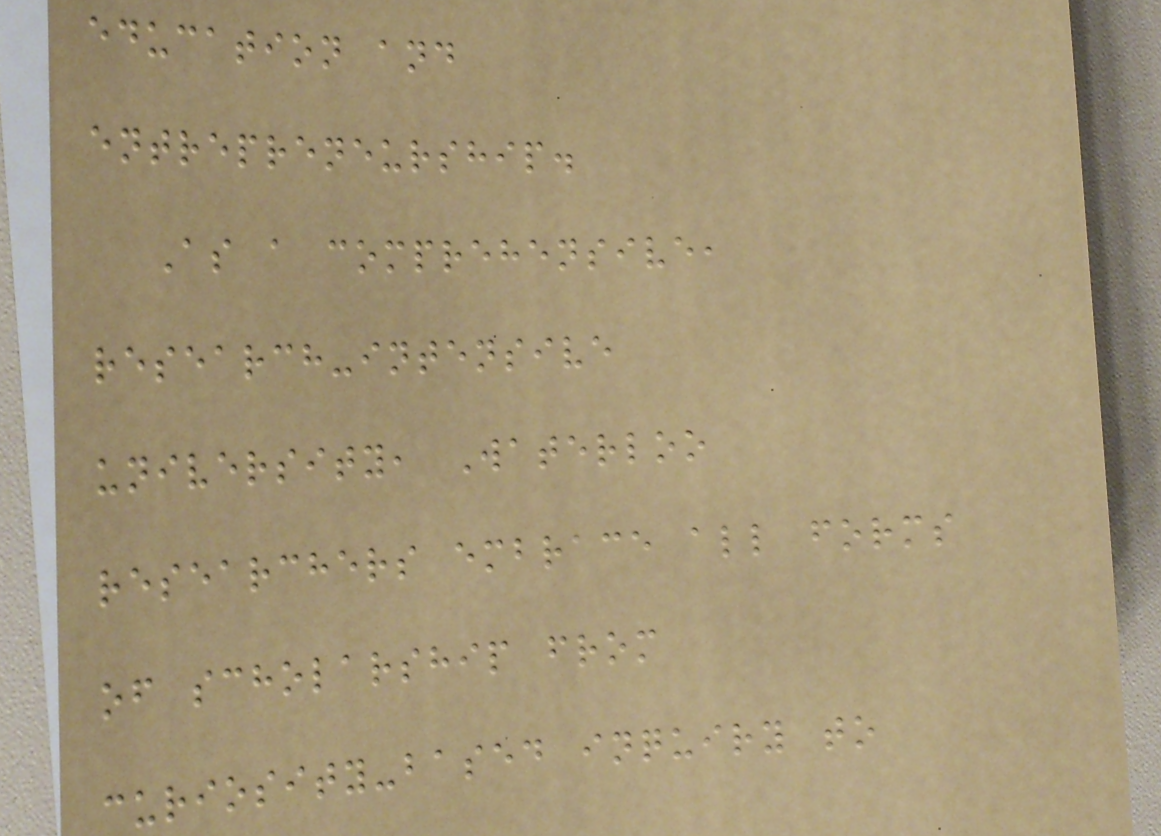education and
entrepreneurship.
As a comprehensive,
research-intensive
university, Waterloo
researchers embrace all forms
of scholarship from
curiosity-based inquiry to
